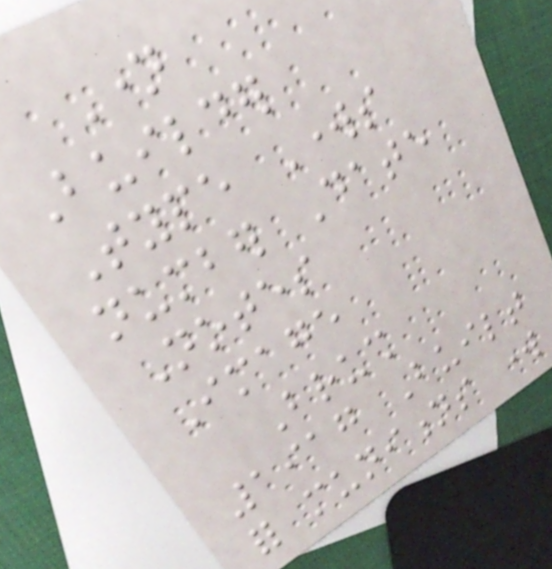Name
Builder
Type Works
number Date
Notes
Image
Brush
1917 Built
for munitions work
